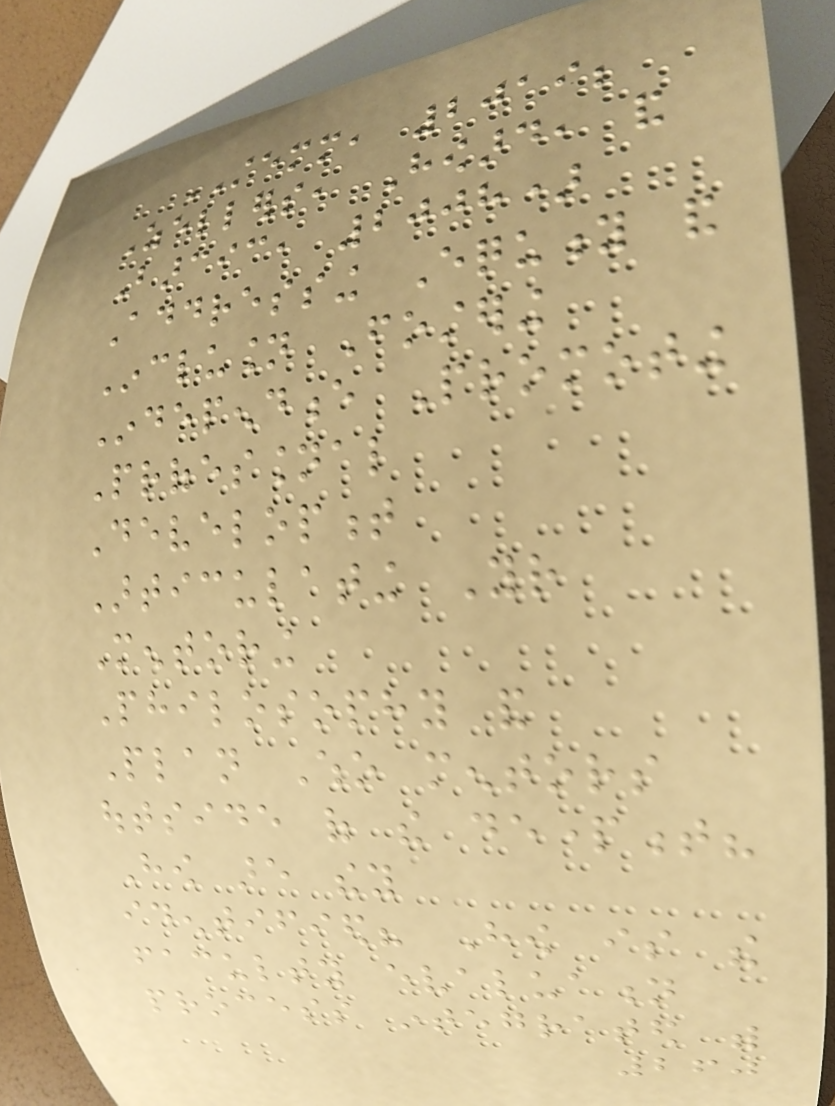STEMM, 2019;
Zellers, Howard, and
Barcic, 2008)
Addressing Equity and
Inclusion Fostering
Independence Promoting
Professional
Development
Articulating Your
Mentoring
Philosophy and
Plan Who mentors
outside of the department?
How are they
identified? How is the
faculty evaluation
process integrated with
260
